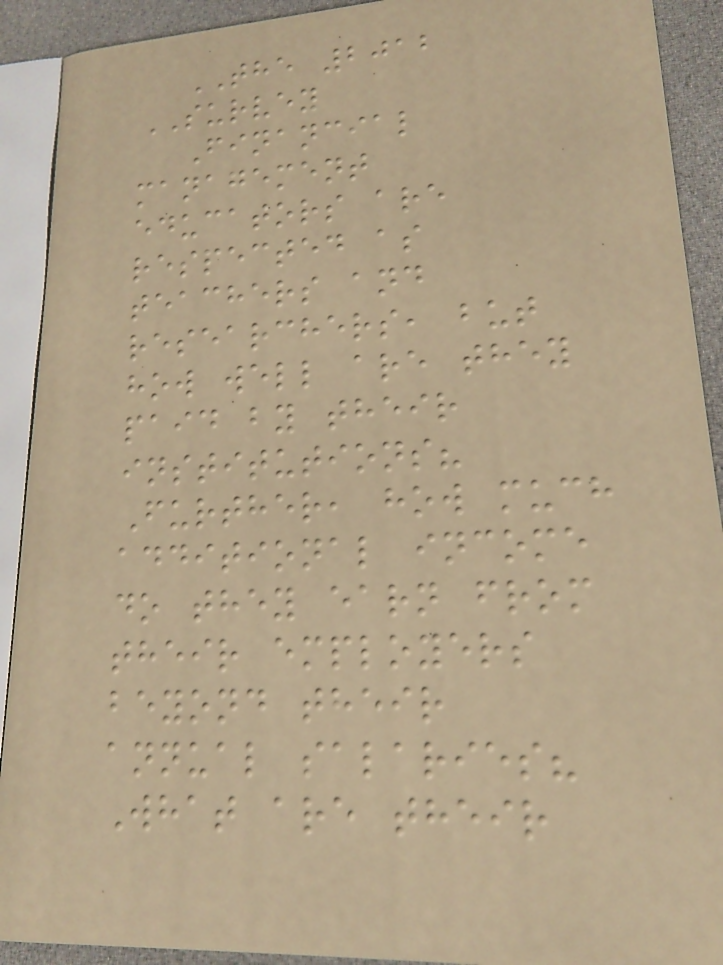THE 2012
SURVEY
Financial
management
educators are
respected as
teachers and
researchers, but
how well are they
paid by their
institutions?
Further, how much
additional income
do they earn from
their employers
beyond their
annual salaries?
What are their
